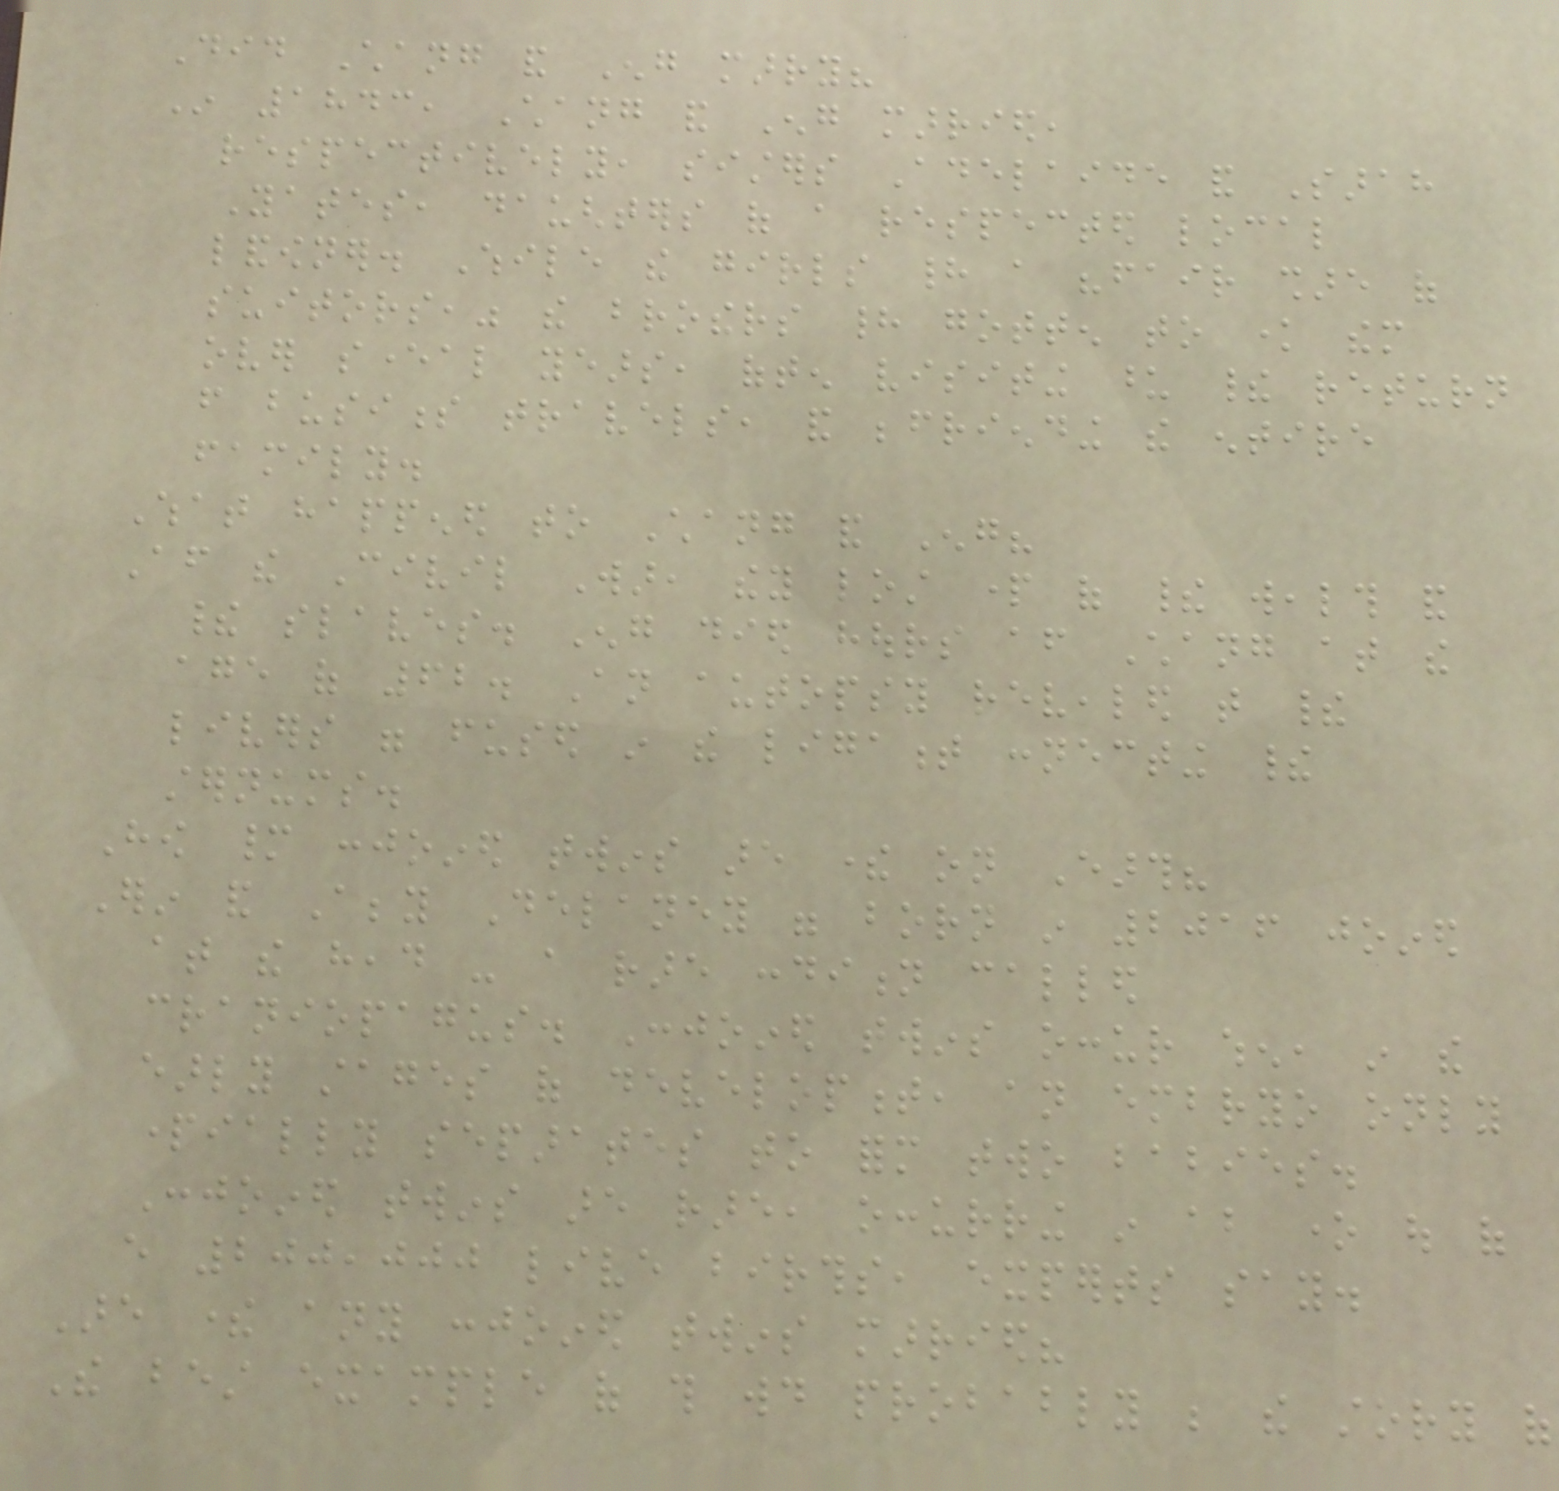Did Chang and Eng marry?
In 1843, Chang and Eng married,
respectively, sisters Adelaide and Sarah
Yates, daughters of a respected local
landowner. While the girls had a "fair share of
suitors," the brothers had gotten to know them
over several years, often visiting upon their return
from business travels, and befriending the entire
family.
What happened to Chang and Eng?
After the Civil War, they lost part of their wealth and
their slaves. Eng died hours after Chang at the
age of 62. An autopsy revealed that their
livers were fused in the ligament connecting their
sternums.
How many conjoined twins are there on Earth?
Erin and Abby Delaney were born in 2016 joined
at the head - a rare condition called
craniopagus. Conjoined twins occur when, in the
early stages of development, an embryo only
partially separates to form two babies.
Conjoined twins are rare, occurring in about one out of
every 200,000 live births, experts say.
Are there any conjoined twins married?
The best example of this would probably be the story of
